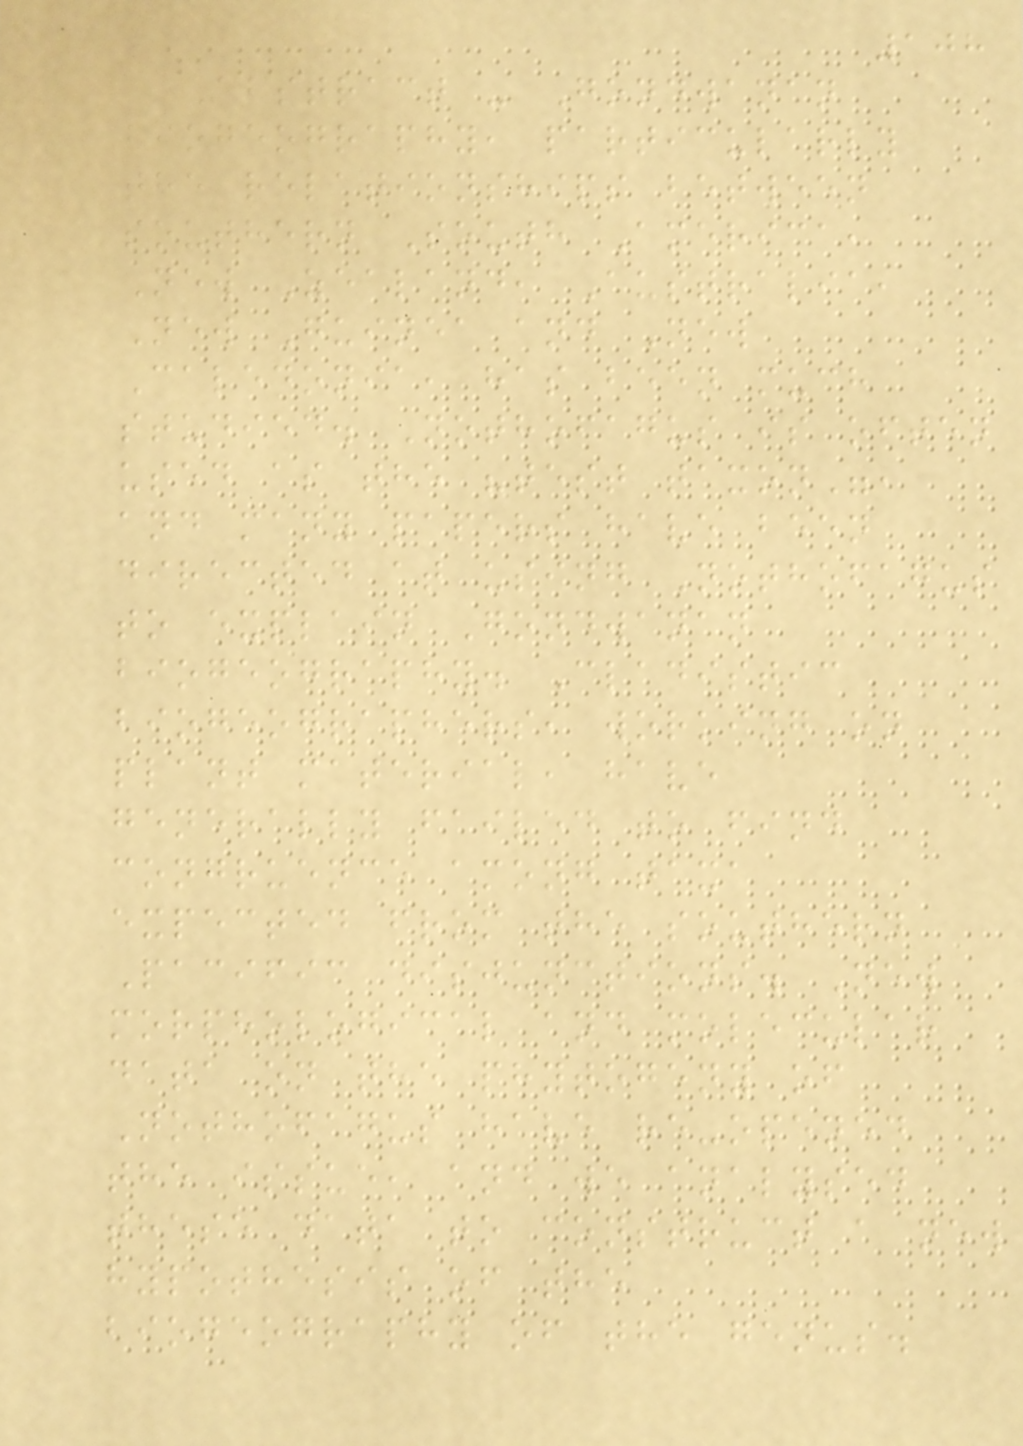108
Abstract - Gondwanan
biogeography, particularly
the relationships between
southern South America,
New Zealand, Australia,
New Guinea and New
Caledonia, has been much
studied. Nothofagus is often
used as the "test taxon",
and many papers have been
directed at using Nothofagus
to explain Gondwanan
biogeography. Cladistic
biogeographers, working on
plant material, have
generally failed to find
congruence among taxa
expected from the southern
Pacific disjunctions. New
morphological and molecular
data on the phytogeny of
Nothofagus have re-opened
the issue, and we analysed
these data to construct a new
hypothesis of the
biogeography of the genus.
